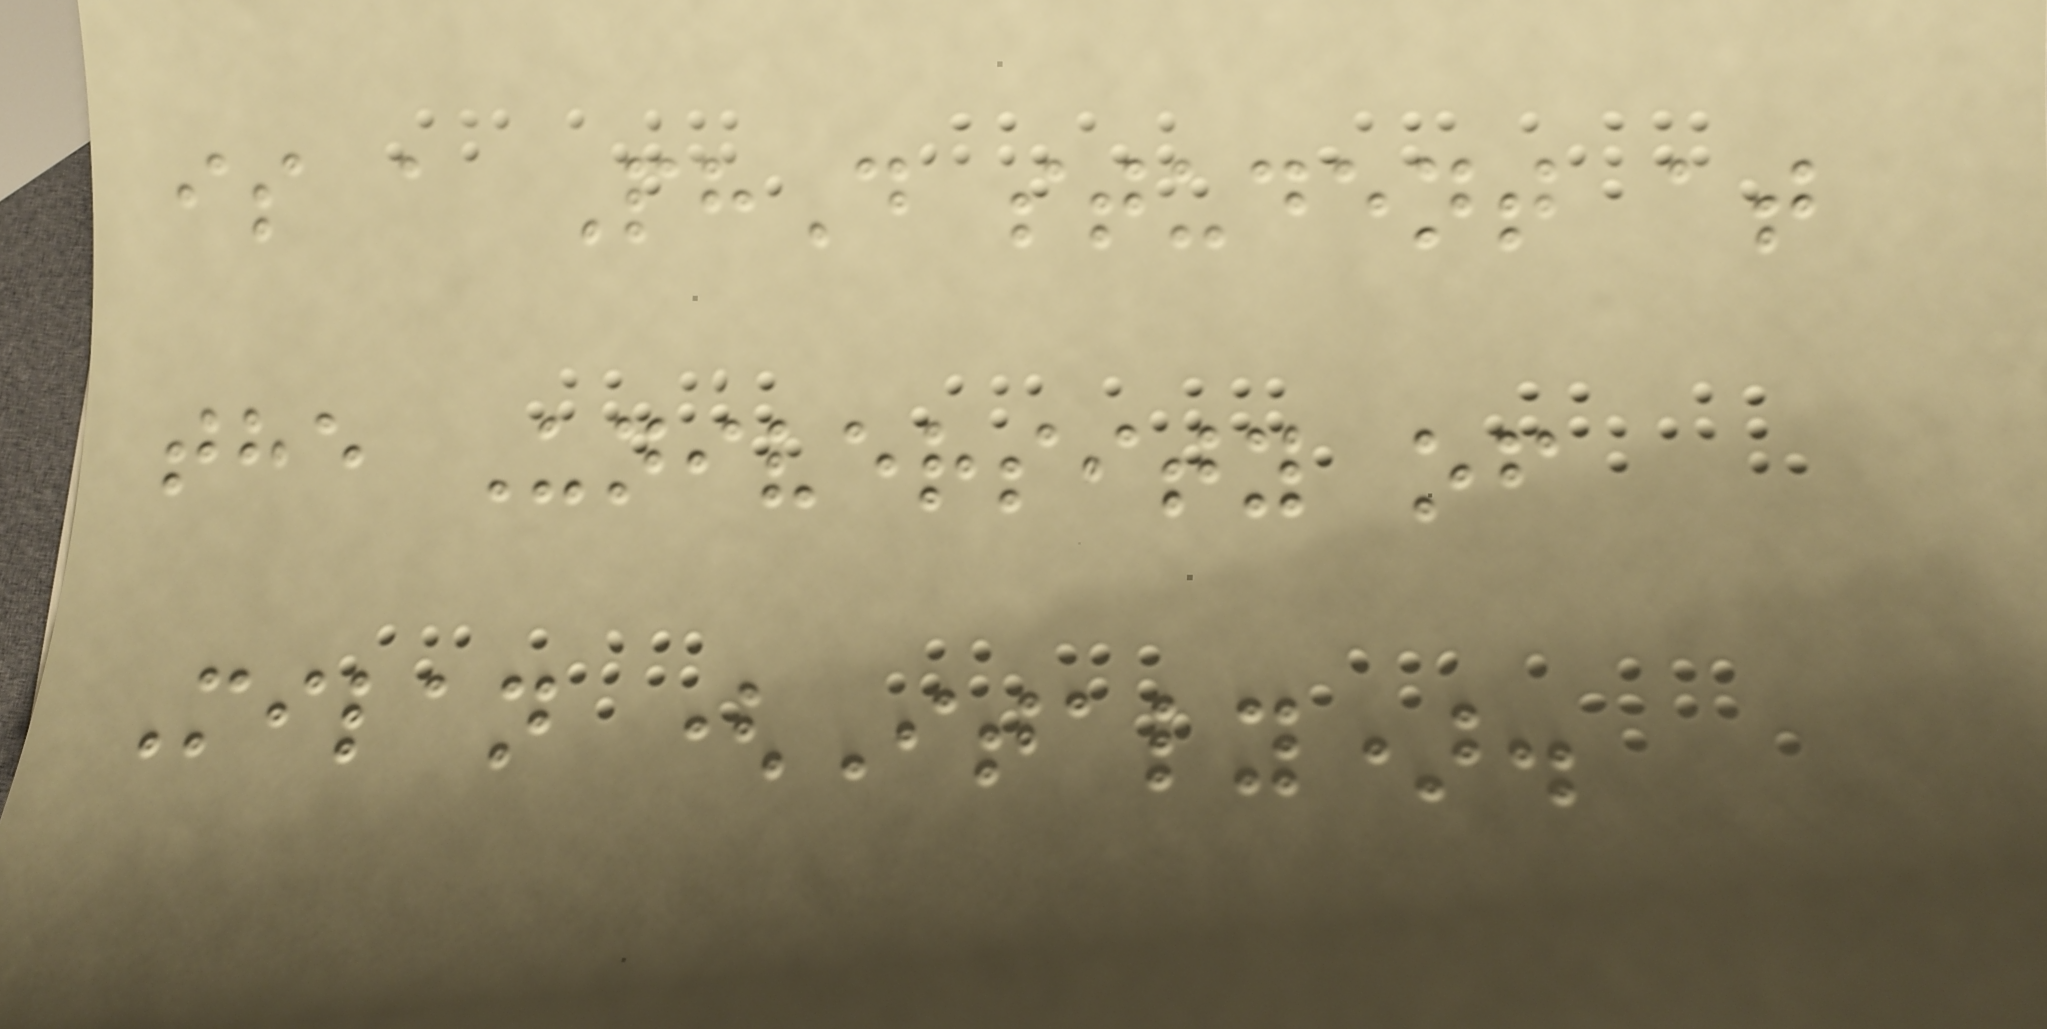is a PhD student at
the University of
Milan (Italy).
